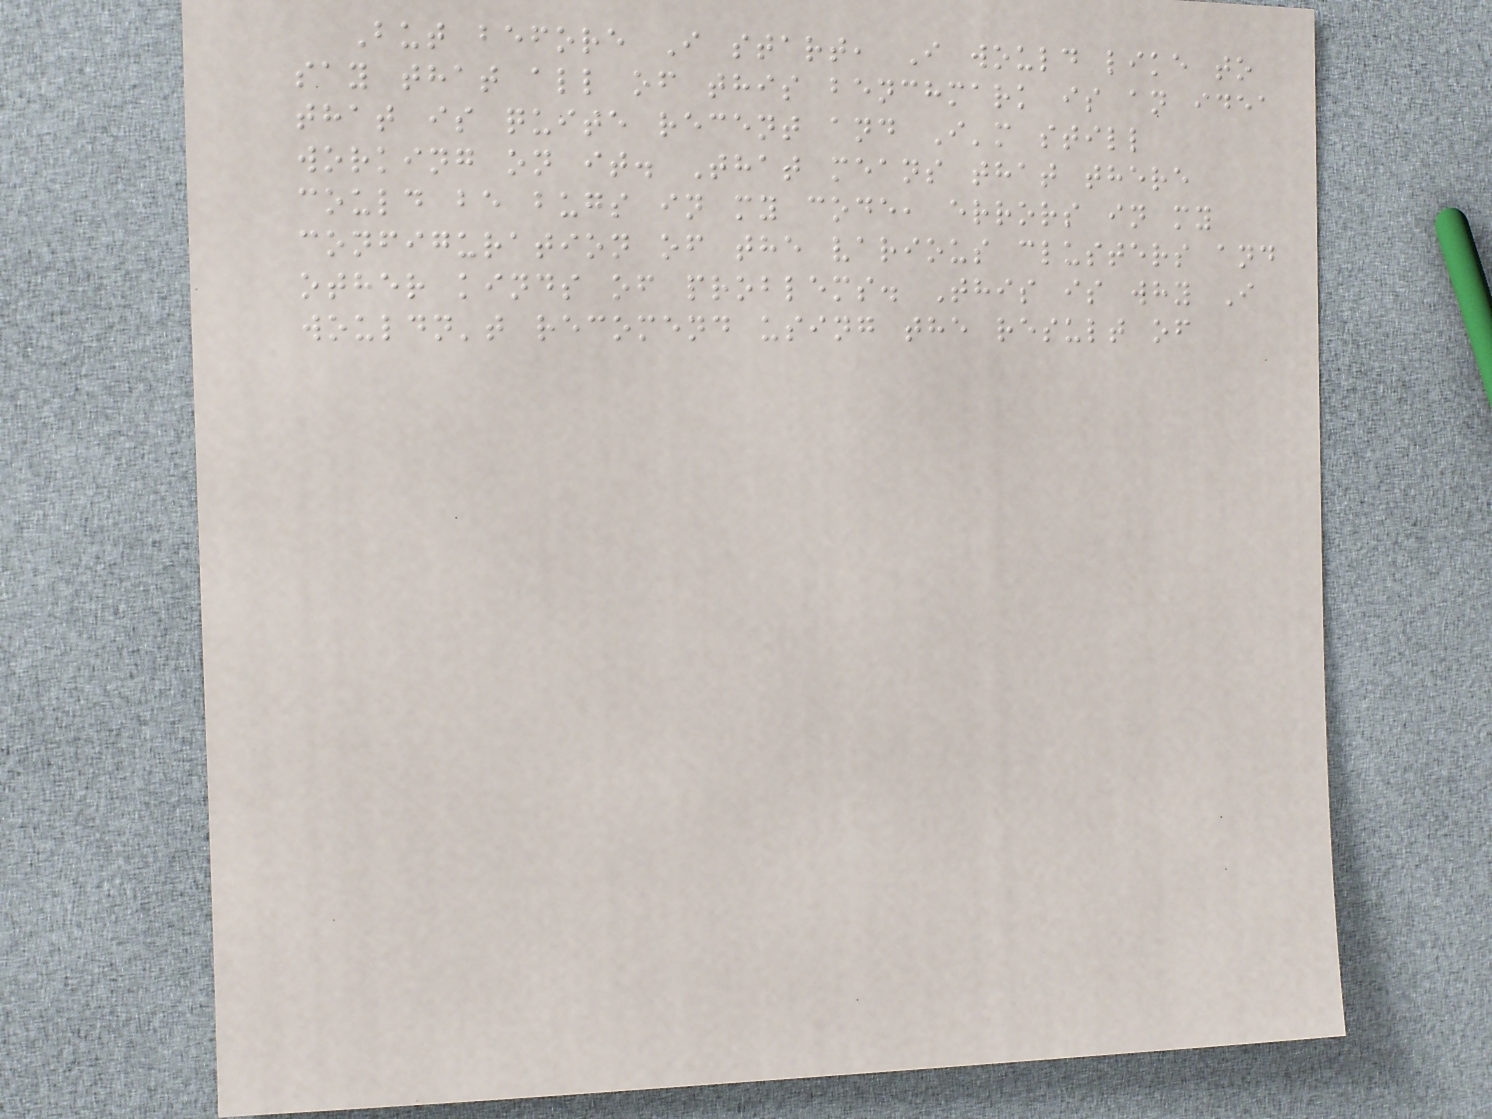But before I start, I would like to
say that all of this benchmark is an idea
that is quite recent and I'm still
working on it. That means that there
could be bugs in my code, errors in my
configuration of the various clusters and
other kinds of problems. This is why I
wouldn't recomend using the result of
